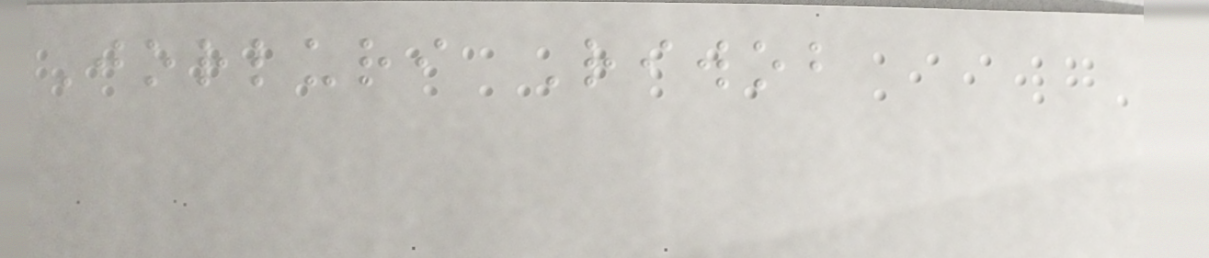Jorluri Riwob
